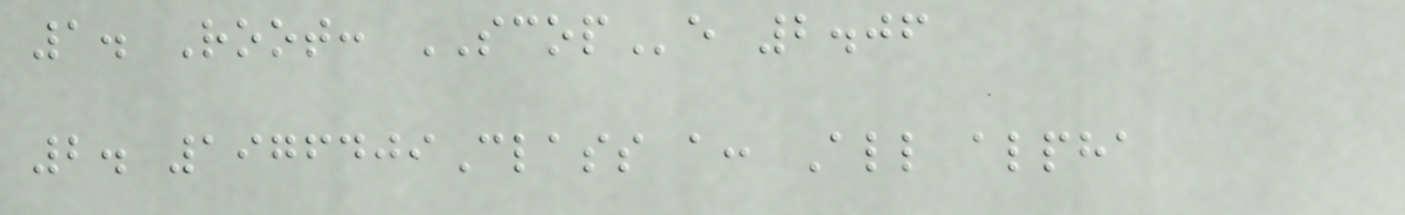1. Root: SCOPe 2.06
2. 1976409Class a: All alpha
